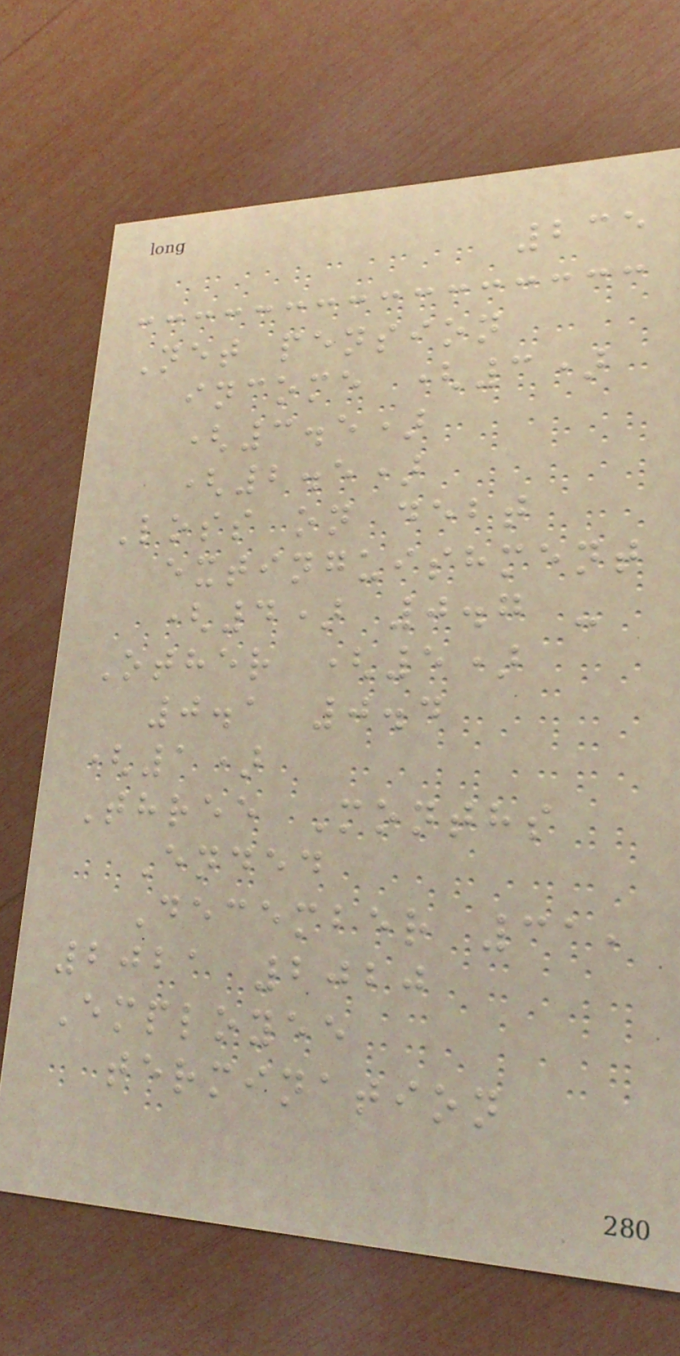235
Net pension
income (3)
(3.5)
(2.5)
Loss on debt
extinguishment
(4) 0.7 -
Other (5)
0.1 0.4
(1)
Three Months
Ended
December 31,
2021 2020
Employee
termination
